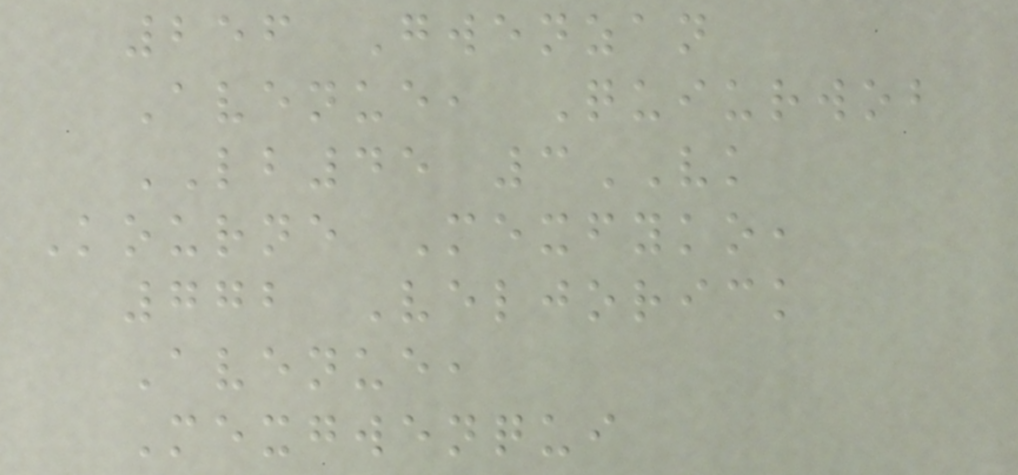256 Gwenzan
Avenue, Quiurwob
LB45 3VK
Kourne Mexfyko,
772 Veljorick
Avenue,
Mexgwenqui
